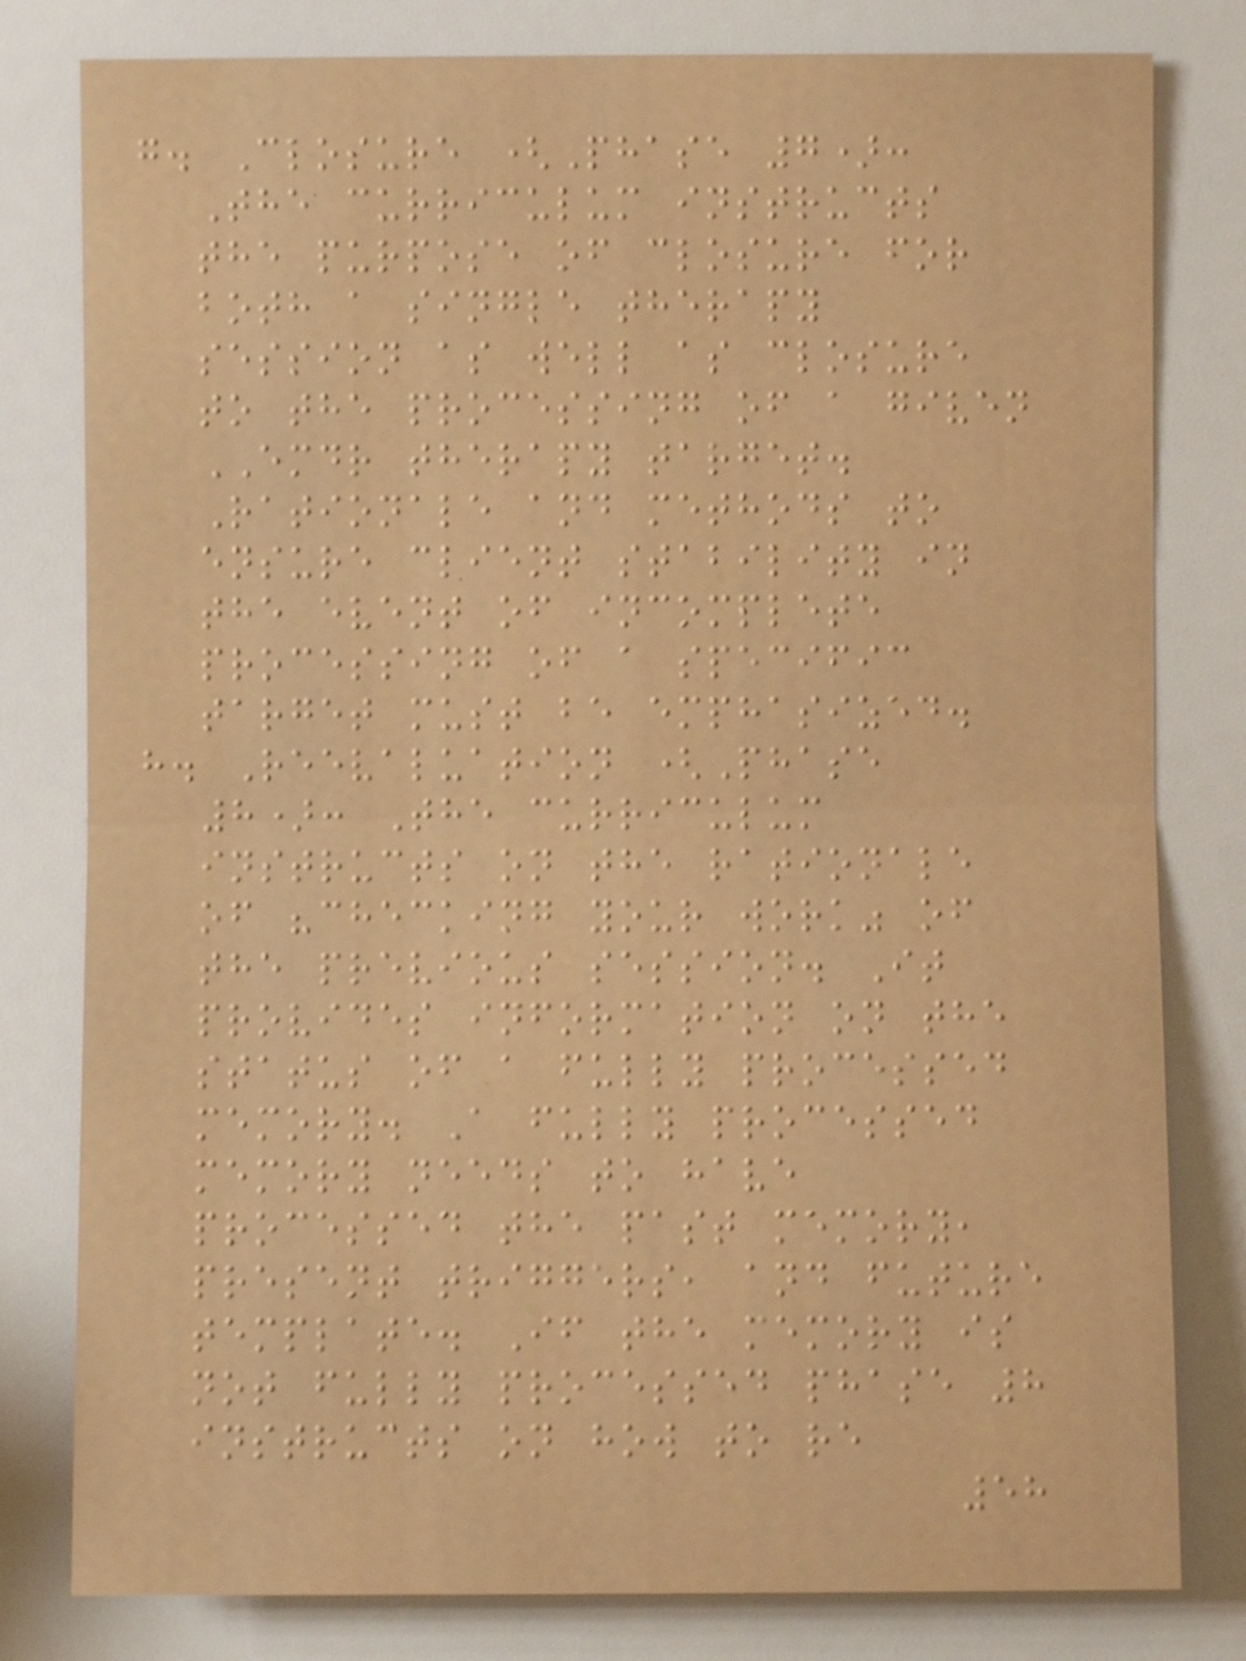g. Closure (Phase 7):
The curriculum instructs
the purpose of closure for
both a single therapy
session as well as closure
to the processing of a given
EMDR therapy target.
Rationale and methods to
ensure client stability in
the event of incomplete
processing of a specific
target must be emphasized.
h. Reevaluation (Phase
8): The curriculum
instructs on the rationale
of "checking your work" of
the previous session. It
provides information on the
status of a fully processed
memory. A fully processed
memory needs to have
processed the past memory,
present triggers, and future
template. If the memory is
not fully processed phase 8
instructs on how to re
58
